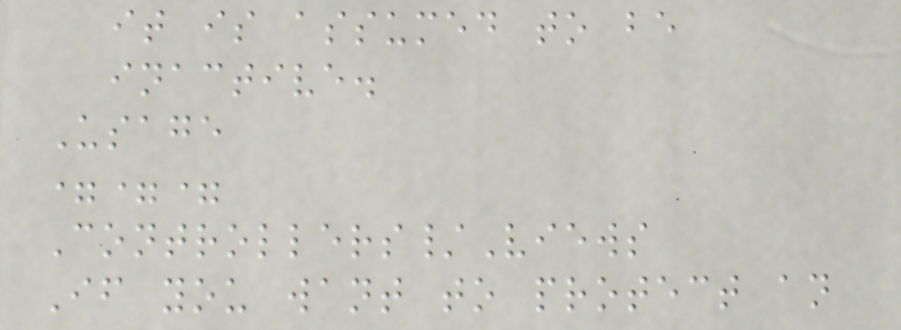it is assumed to be
inactive.
Usage
===
Controllers/Views
If you want to protect an
